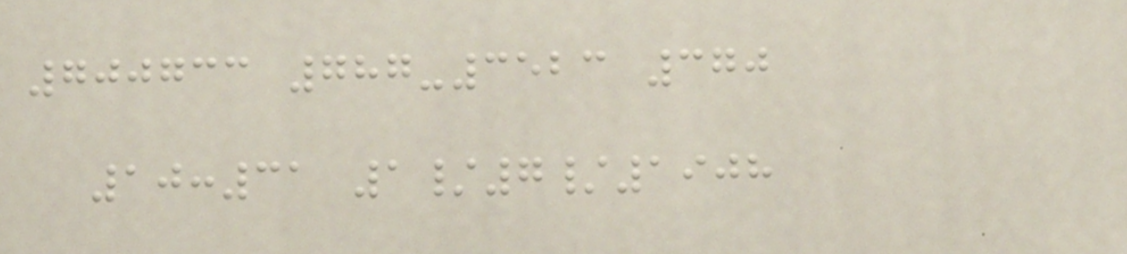700733 787-3523 370
10:31 1/7/1908
